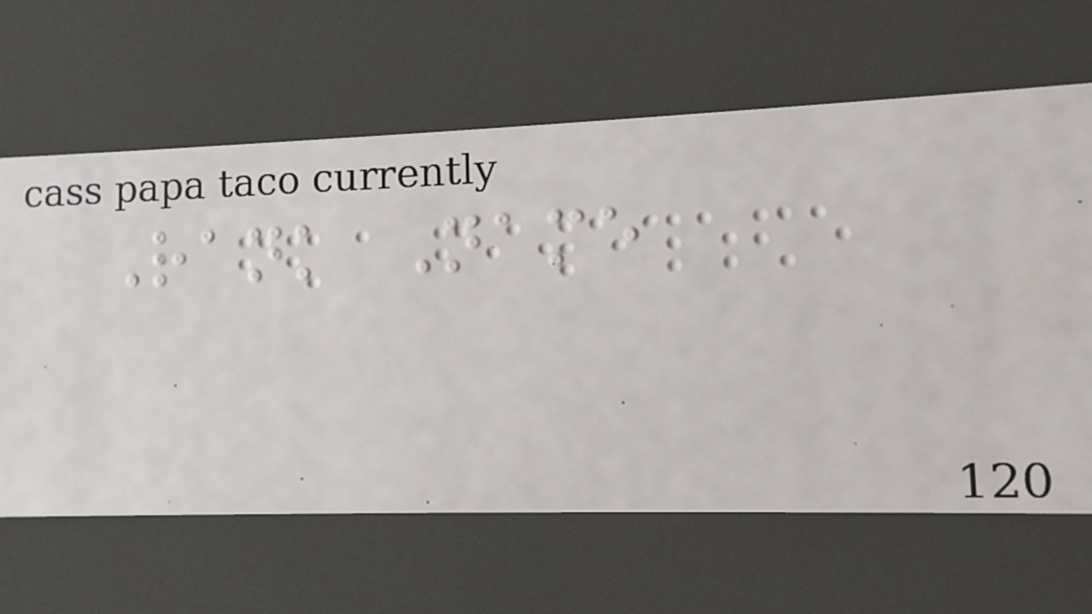Rank Name
